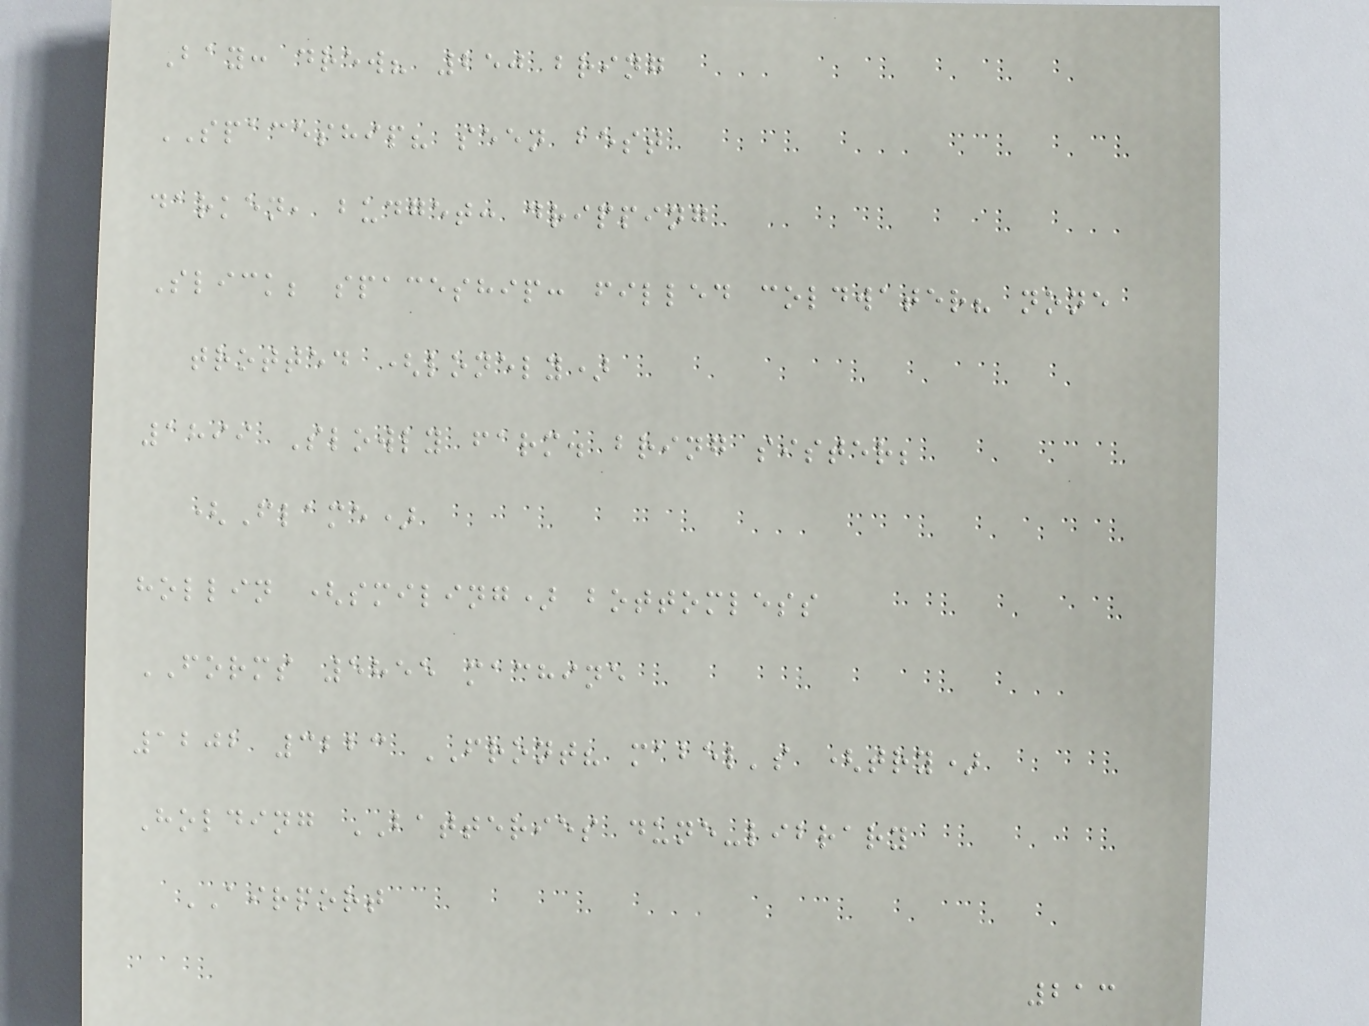Bay: drew? 250 bring
SPACESHIP? seen best
darken, budget: dripping
Slick; spaceship: filled coldwater? none
trotted (lonely)
1899 Slowly farm. bring sister;
(Flame)
hollin (smiling) bottomless
FORMS 5855 machine
1202 3223 FRONT? mabel's (try)
Holding BATTERIES dune-library
AIRPORT
213
